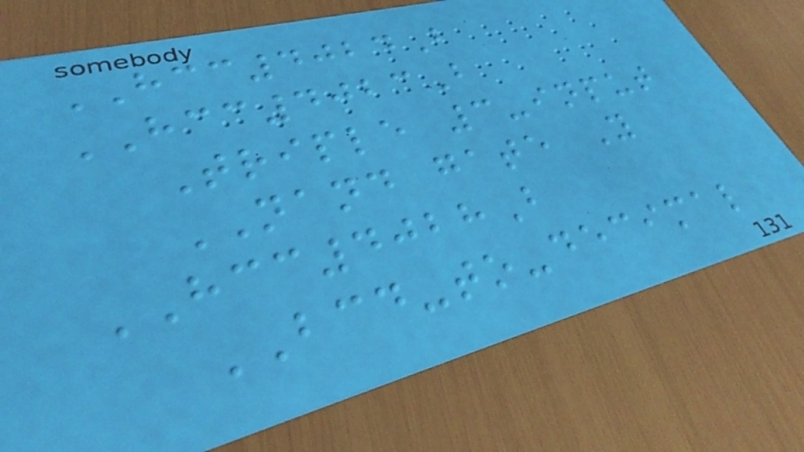HCC4024B
HCC4023B
Triple 3-input
NAND gate Y
HCC4028B
BCD-to-decimal
